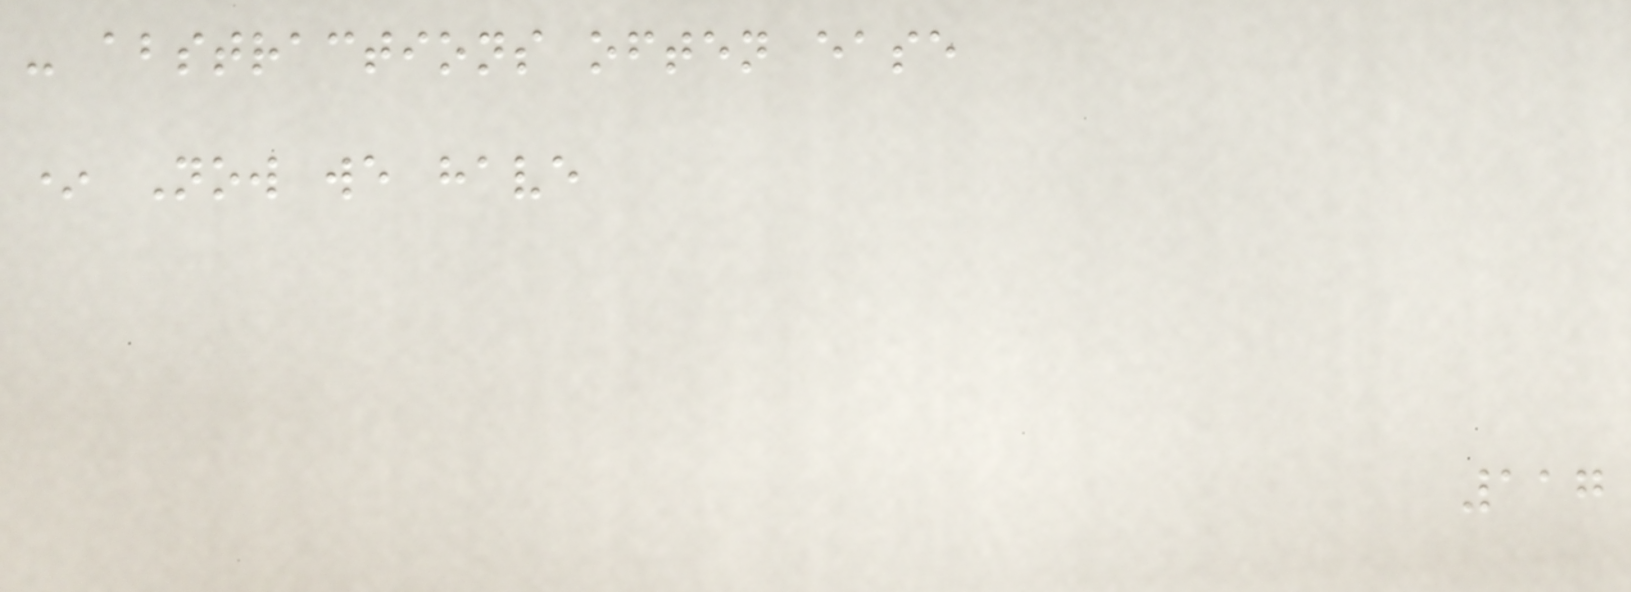- abstractions often ease
* Now we have
117
